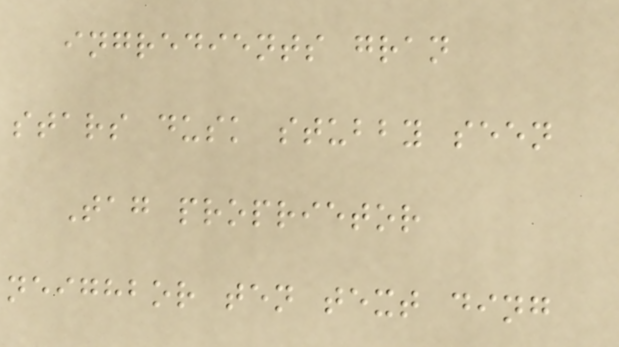ingredients gran
stars dusk stubby seen
Tag proprietor
neighbor ten text ding
